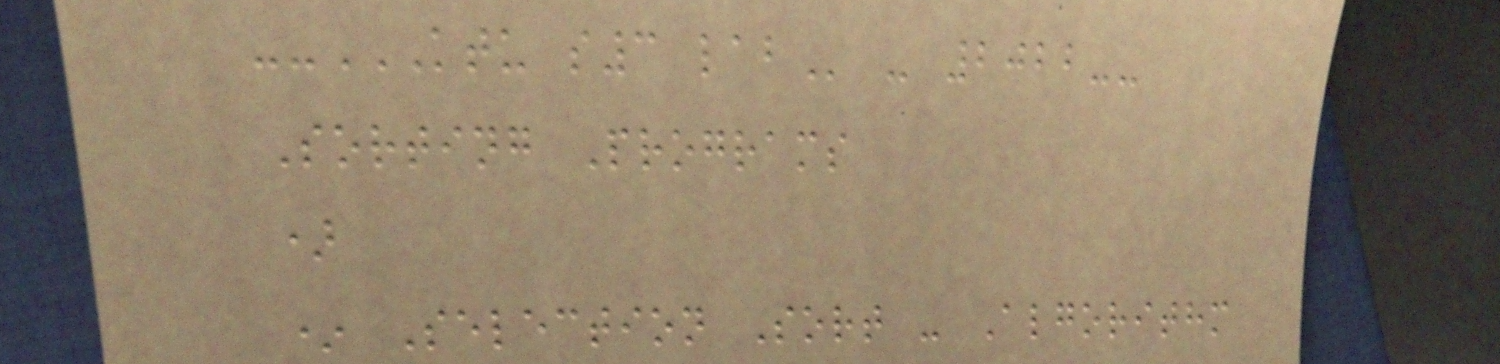--KTU S3 LAB - 2022--
Sorting Programs
)
* Selection Sort - Algorithm
